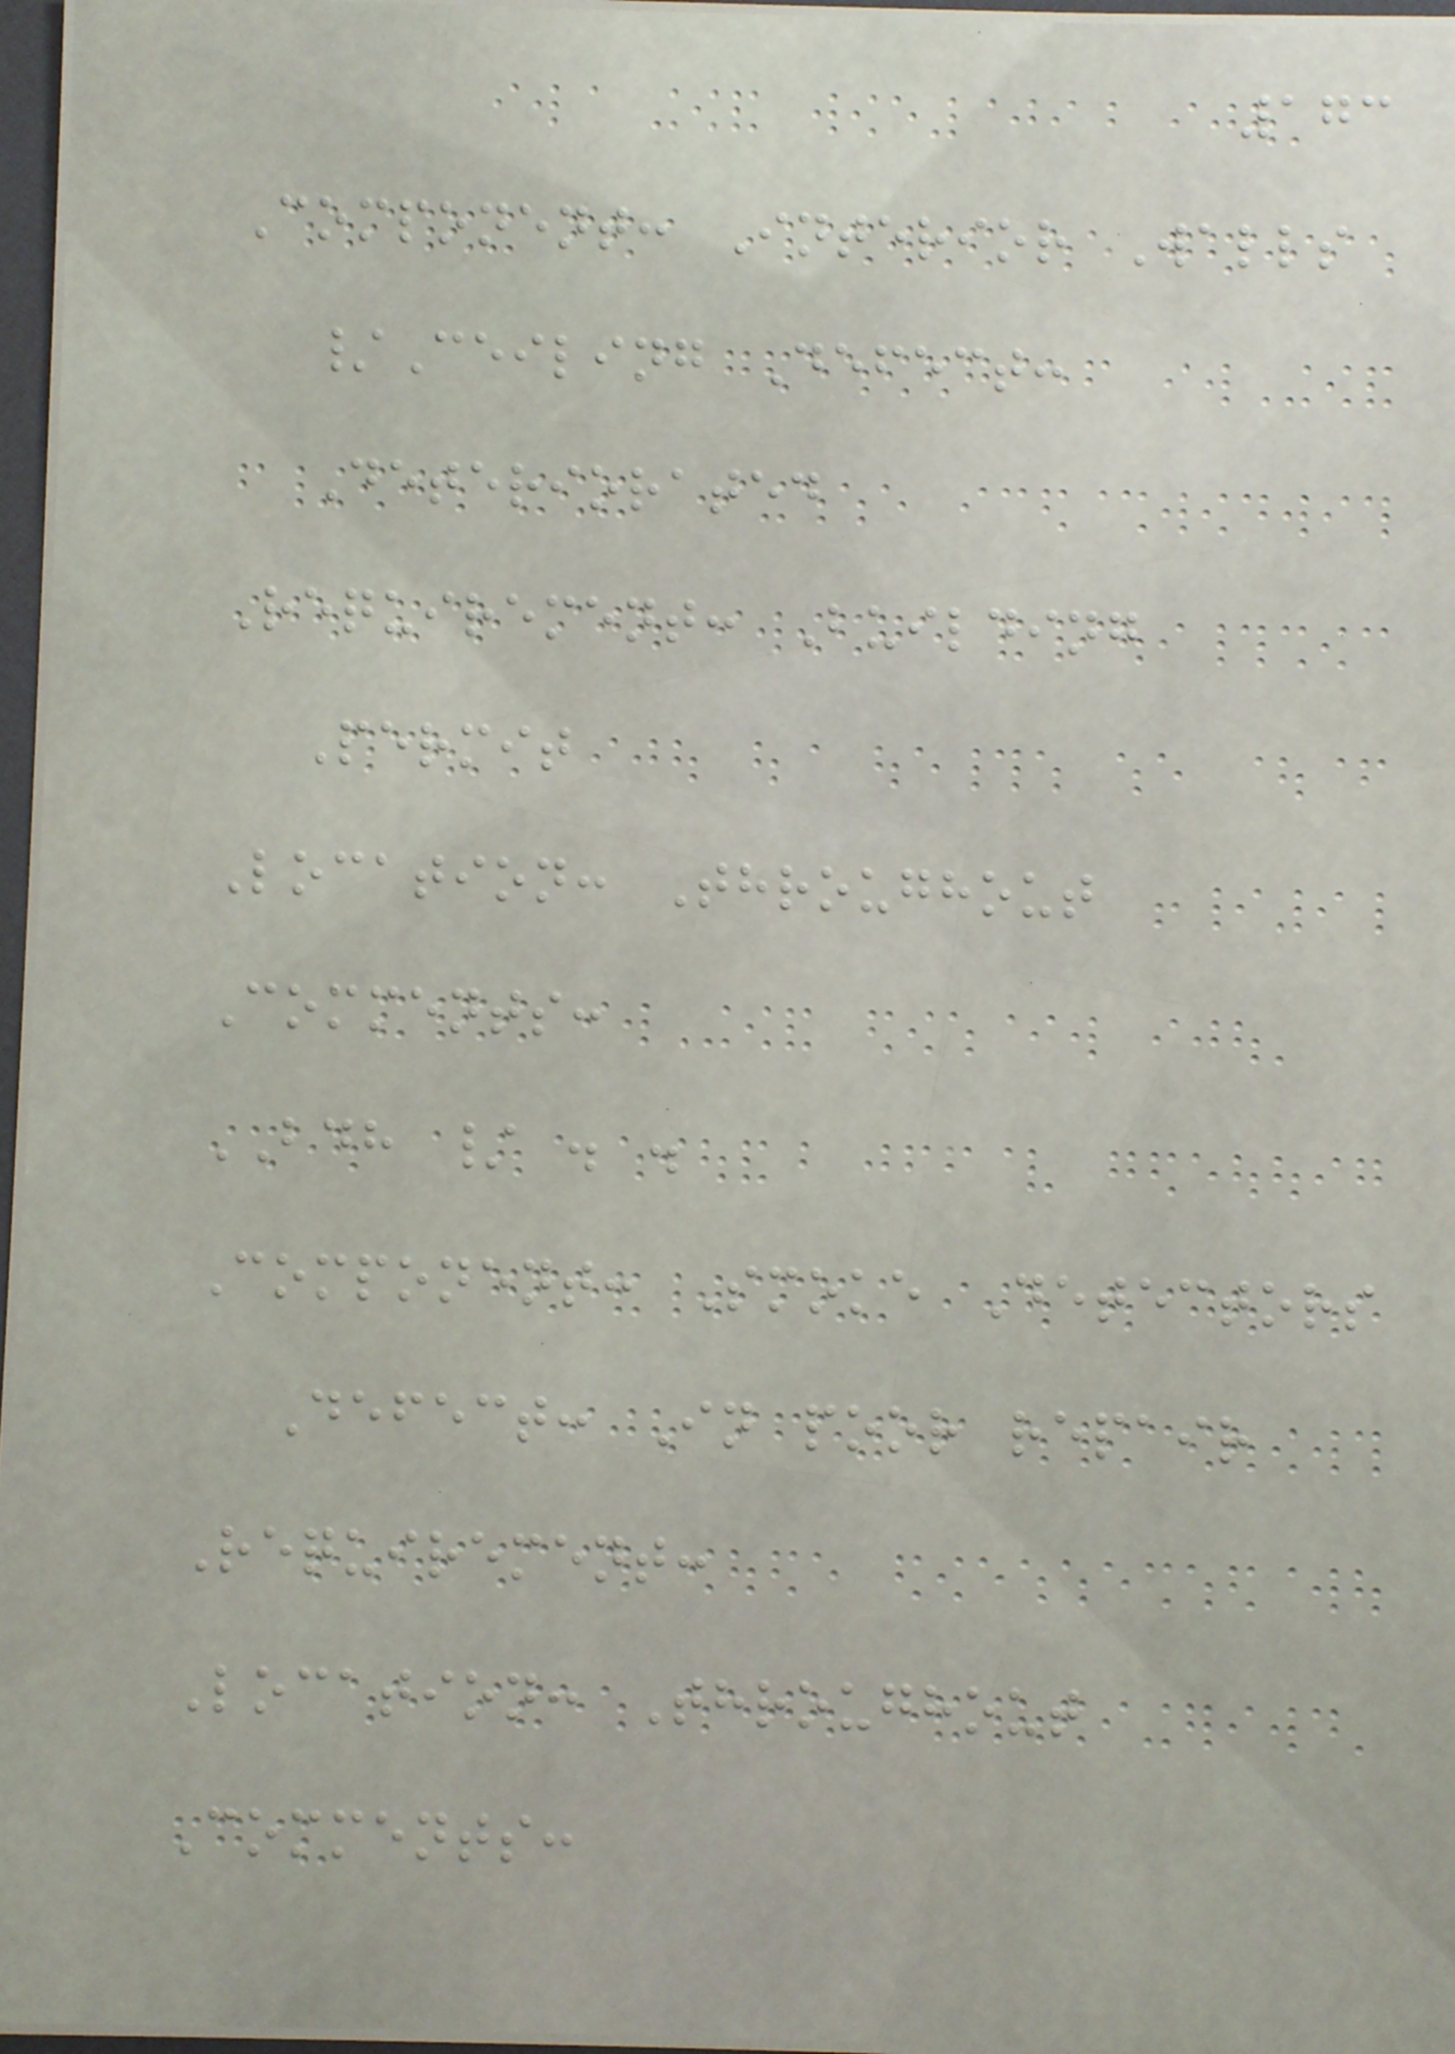173
Component: Interior Walls
/Ceiling Defect:
Deteriorated
Requirement: Building
Permit
Location: Throughout
Comments:
BDH / . .
Component: Smoke Detectors
Defect: In poor repair
Requirement:
Location: Throughout
Comments:
